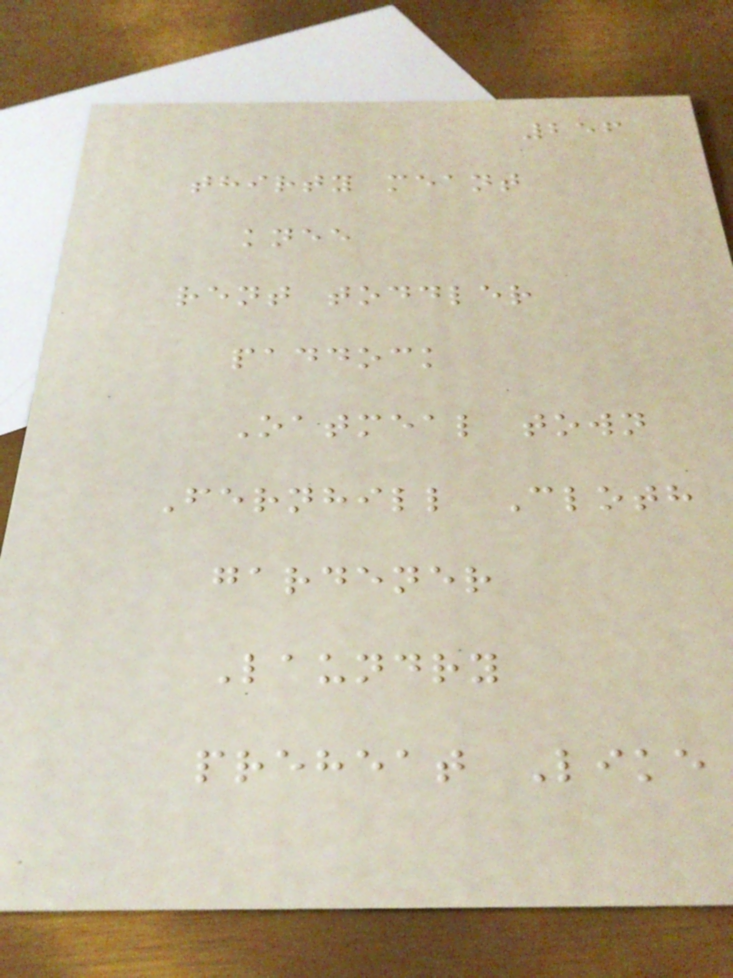256
thirty meant
knee
rent toddler
paddock
Oatmeal town
Fernhill Cloth
gardener
Laundry
preheat Like
